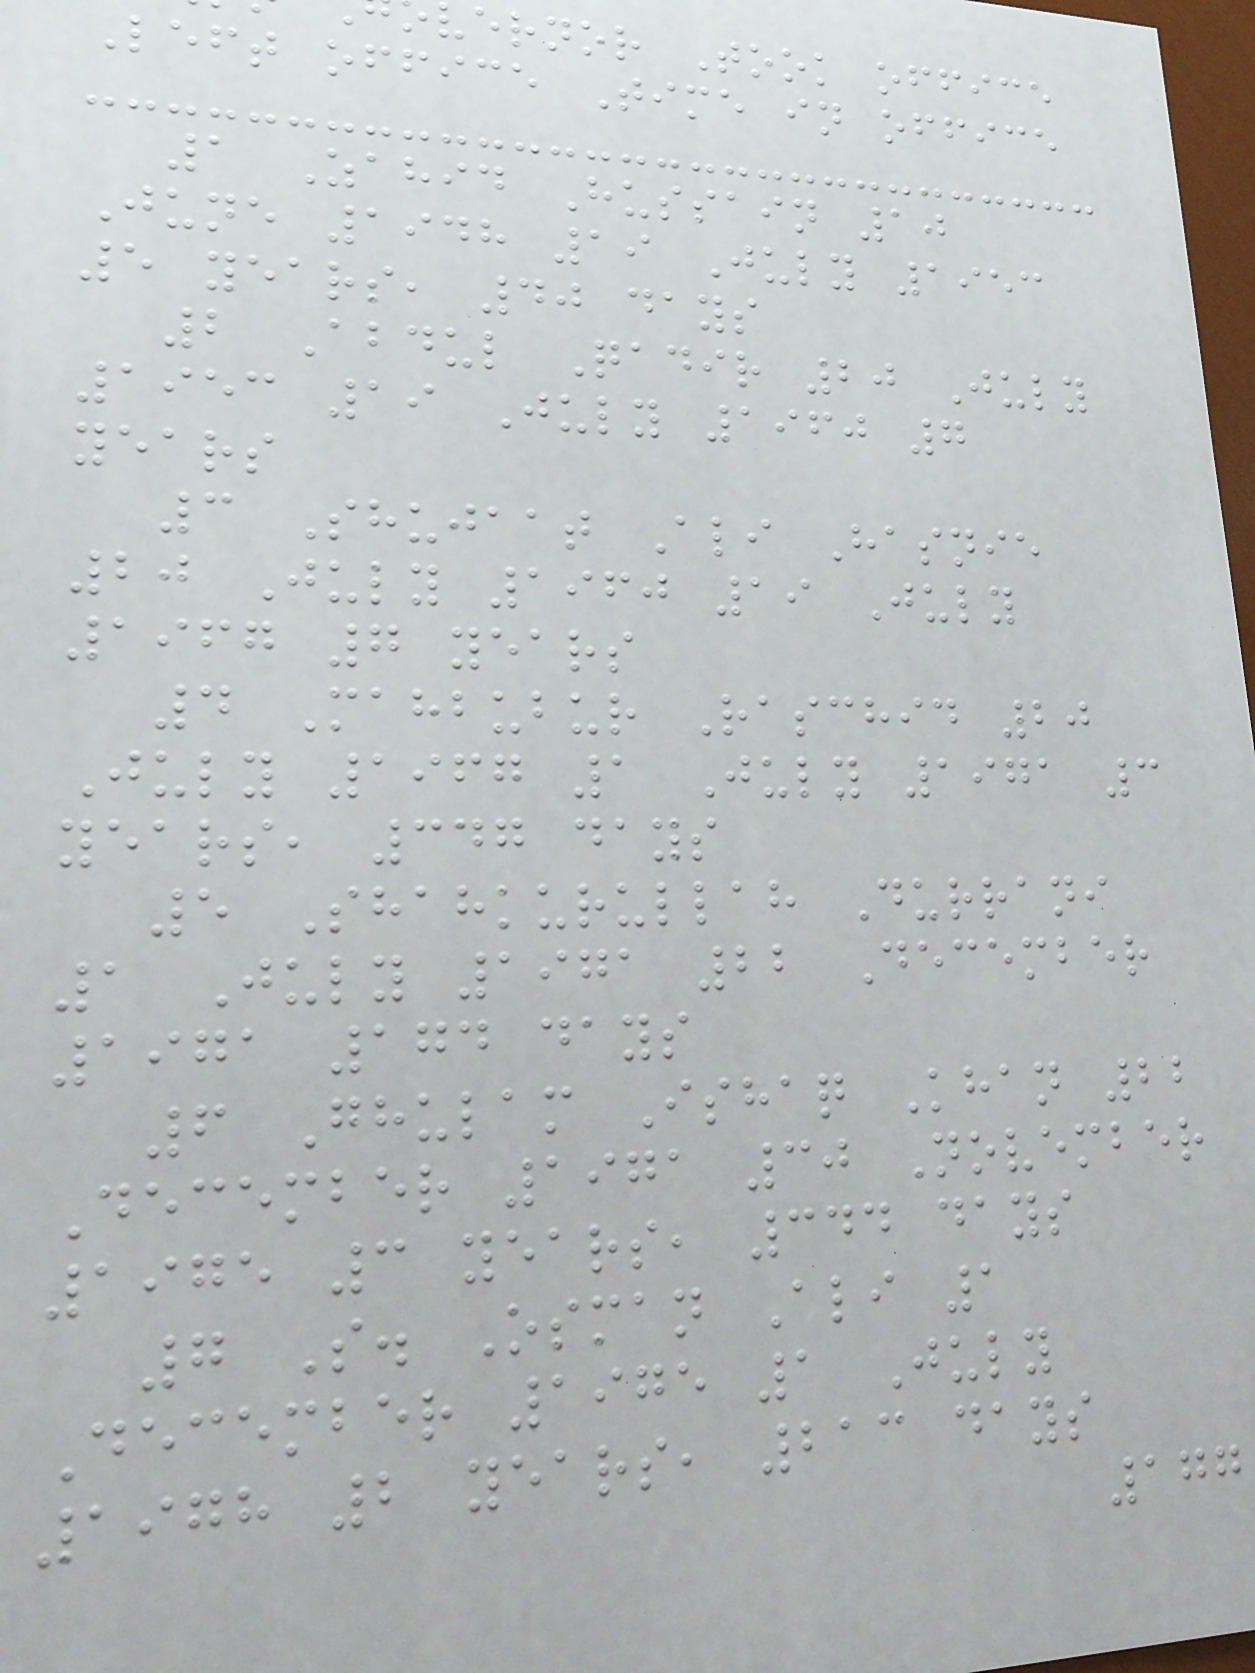ernor Took office
Left office Time in office
1 Zahid Hussain 10
June 1948 19 July 1953
5 years, 40 days
2 Abdul Qadir 20 July
1953 19 July 1960 7
years
3 Shujaat Ali Hasnie
20 July 1960 19 July
1967 7 years
4 Mahbubur Raschid 20
July 1967 1 July 1971 3
years, 347 days
5 Shahkurullah Durrani
1 July 1971 22 December
1971 174 days
6 Ghulam Ishaq Khan 22
December 1971 30 November
1975 3 years, 344 days
7 S. Osman Ali 1
December 1975 1 July
1978 2 years, 213 days
177
